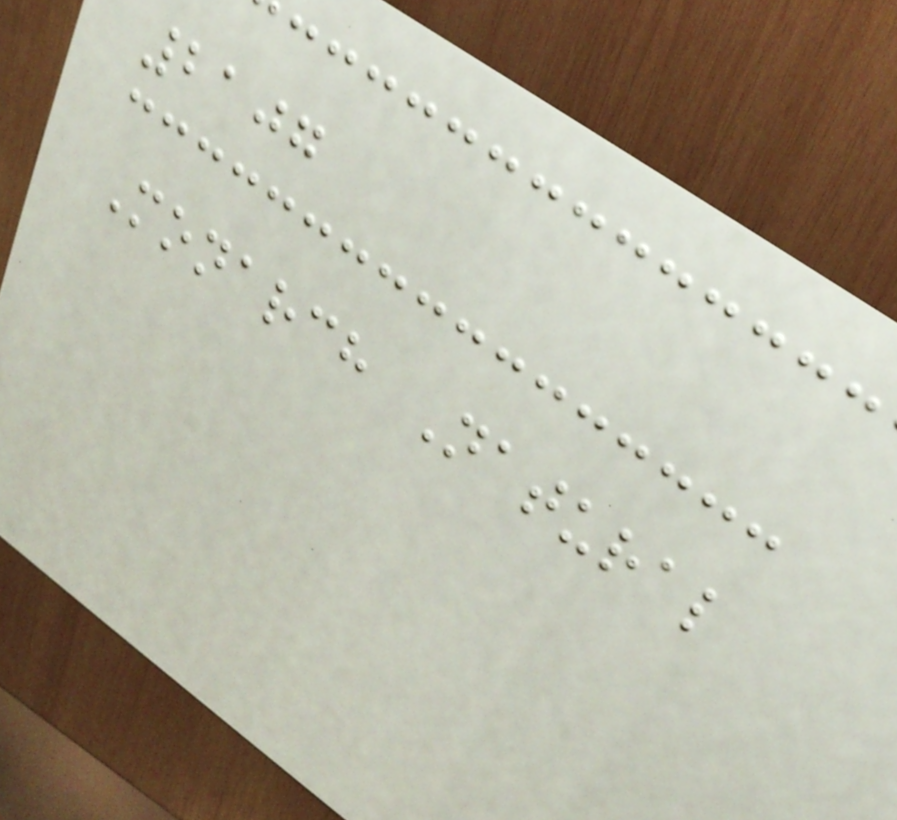2107
Monarch Natural
